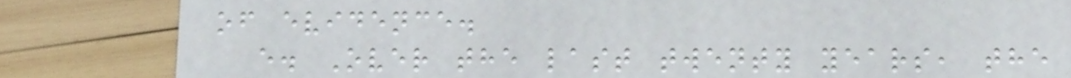of evidence.
e. Over the last twenty years, the
